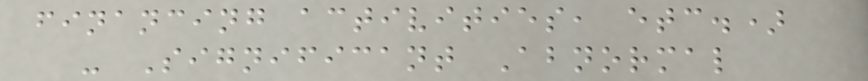financing activities, etc.)
- Significant Abnormal
